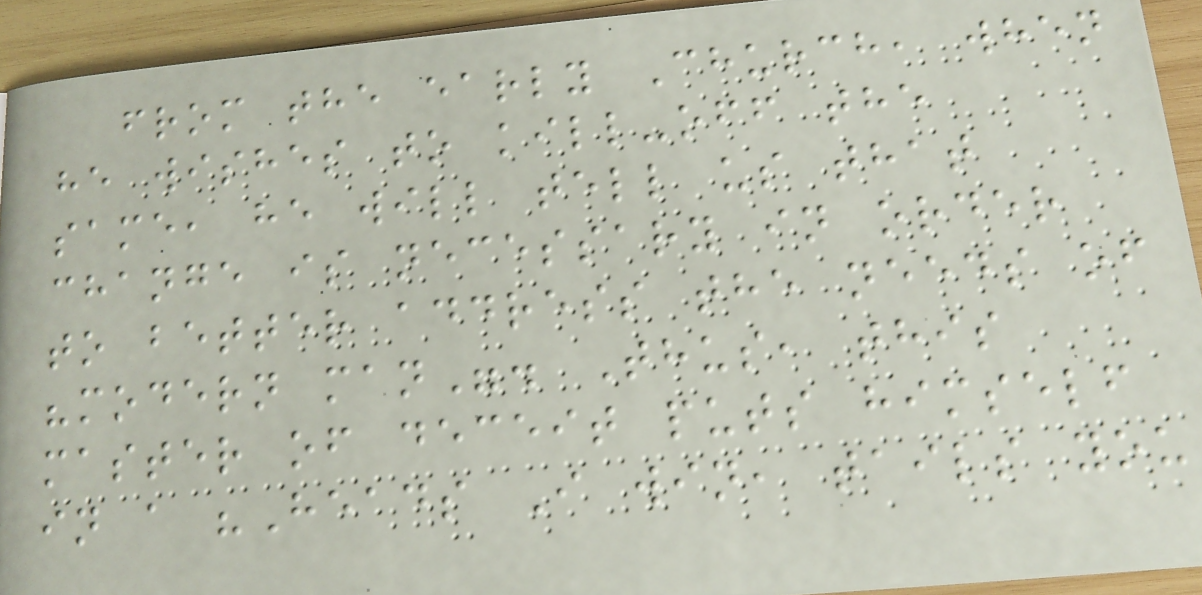from the early Church, when
he wishes to kill-off the
same, he will tell us that
change is necessary in order
to better address the needs of
"modern man". Thus, this
master of deceit puts himself
in a "Heads I win, tails you
